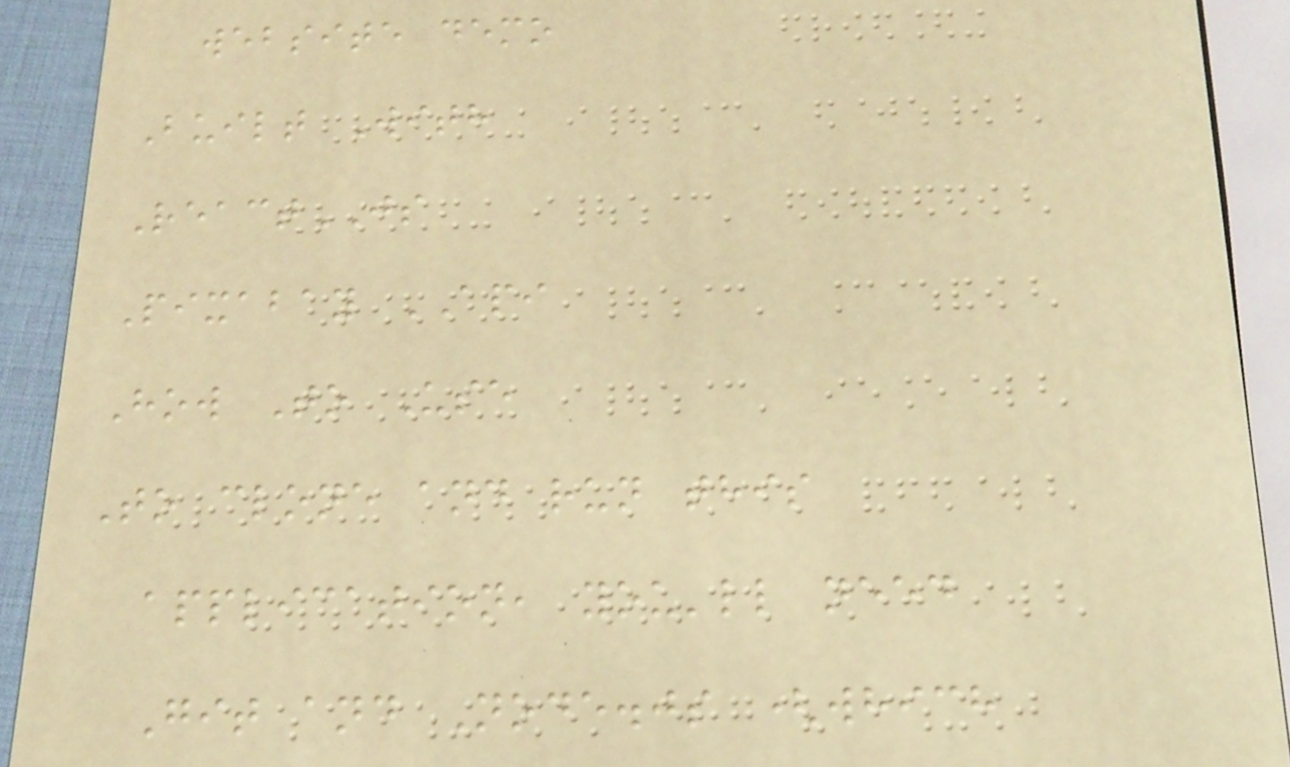website demo
Built With
ReactJS
Pixabay API
How To Use
To clone and run this
application, you'll need
Git and Node.js (which
